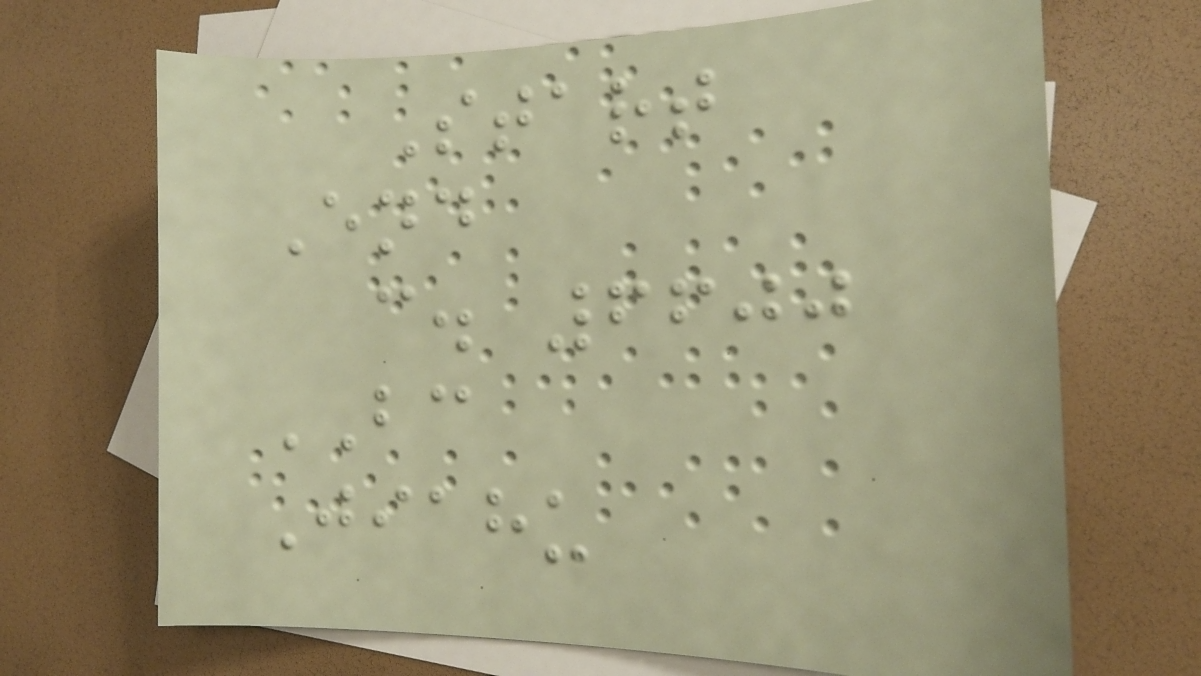Start
End
c. 6600
BC
Jiahu
